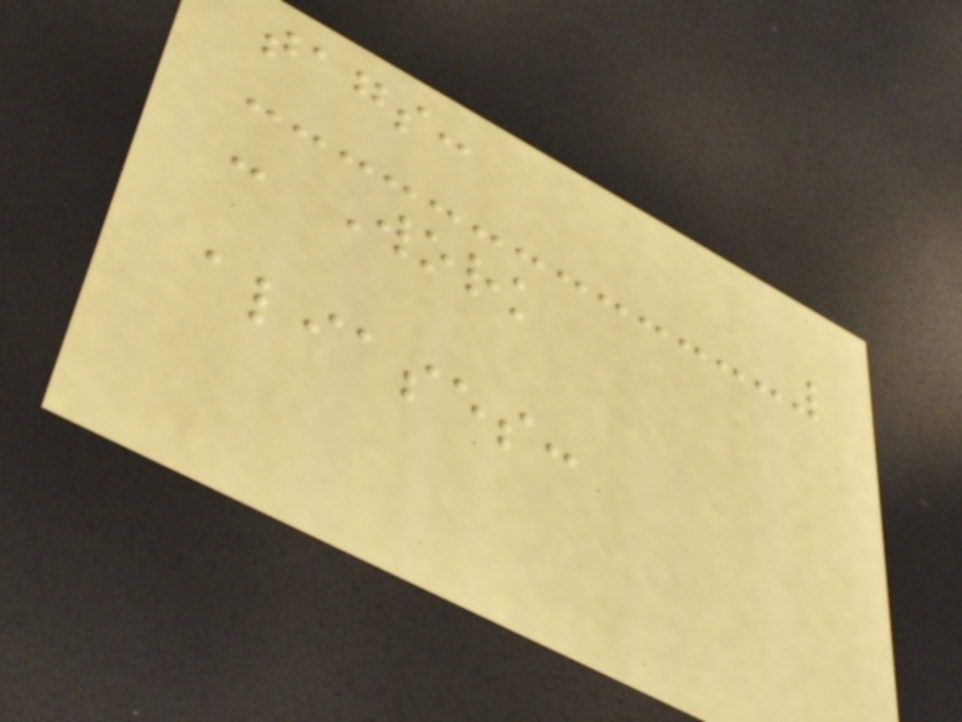tags:
- Work
aliases:
